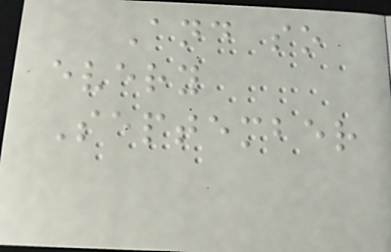And so
every
September
